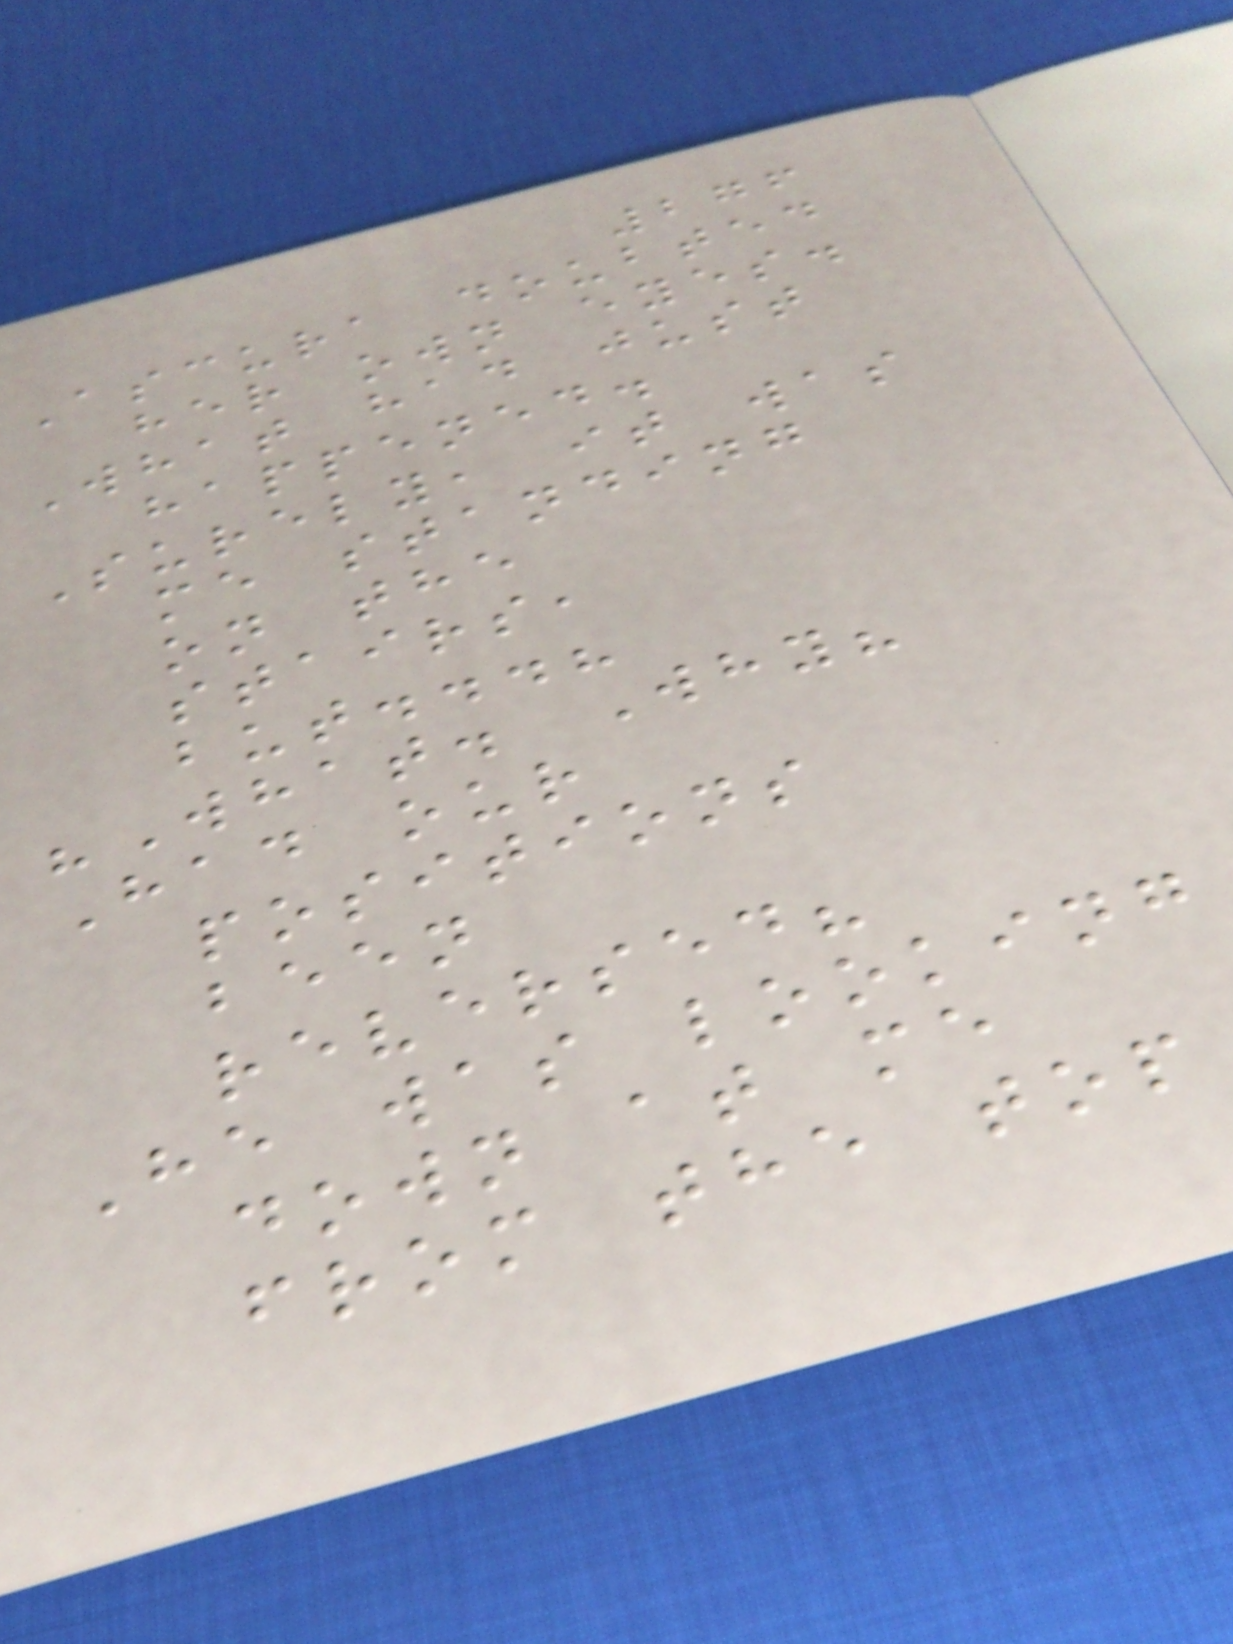276
Ascura doubted
her own eyes.
What had just
happened.
Surely, it was
me standing
on the
stairs,
but...?
"What. Why?
Had our
positions
been
reversed?
He was looking
down at me
from the top
